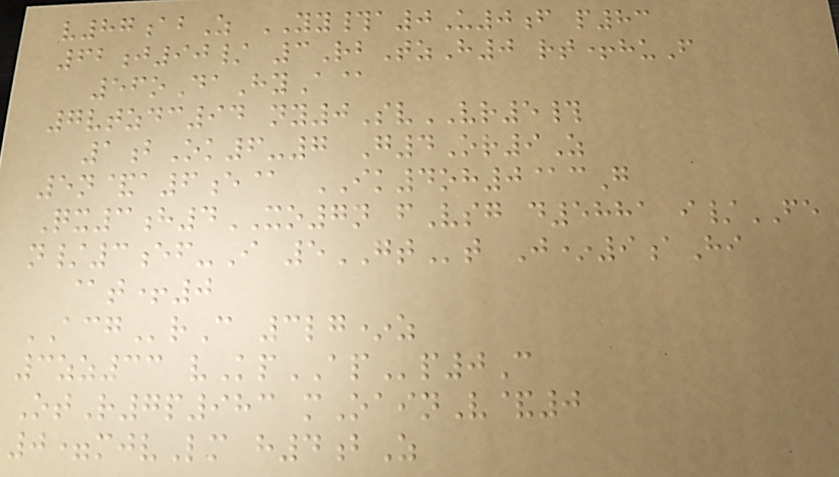v87abZ YY#a0U0f p83
62j90/ 3RbTzH0 rt+huF
56oDaHyA@
7vtzdc94 ny0SvVR5#
1bOk6-7 G4Or9Z
5n&a6e@ IK4oh0@cG
Qx3h4XO7n fVsg d5881 i/FE
n/3ef-I 5GTt J*9aHi
@t+0
ACGrC 3lg*z
3zz33 vKpAPp0C
OtR7p983 mOainV&0
0=mjvLm h4bZ
